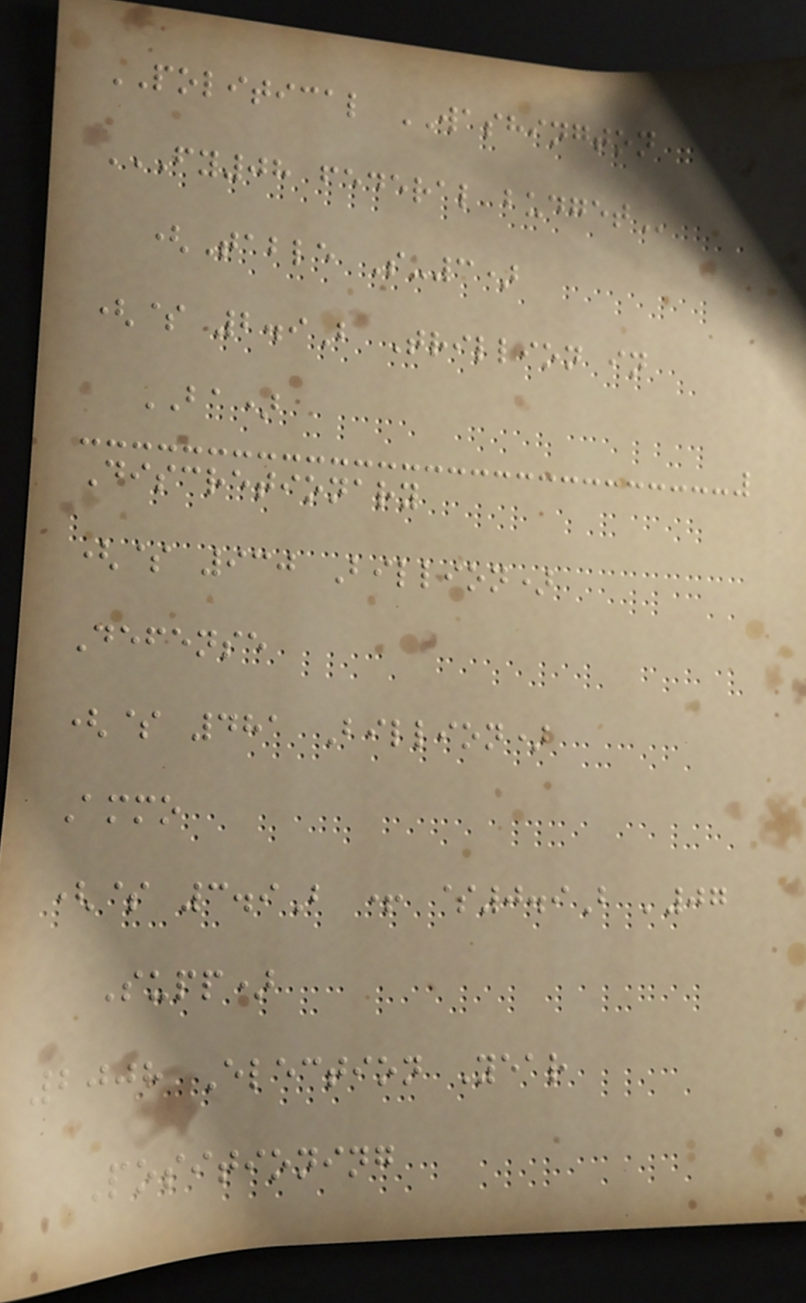POLITICAL WASHINGTON
FY08 FEDERAL BUDGET
(Table S-3)
($ 2.9B Trillion in
BA)
Discretionary
($ 930 Billion)
Defense
($ 481 Billion)
Ammo
($ 3.9B + $0.9B '07
Supp)
2008 Election Year
Positioning
